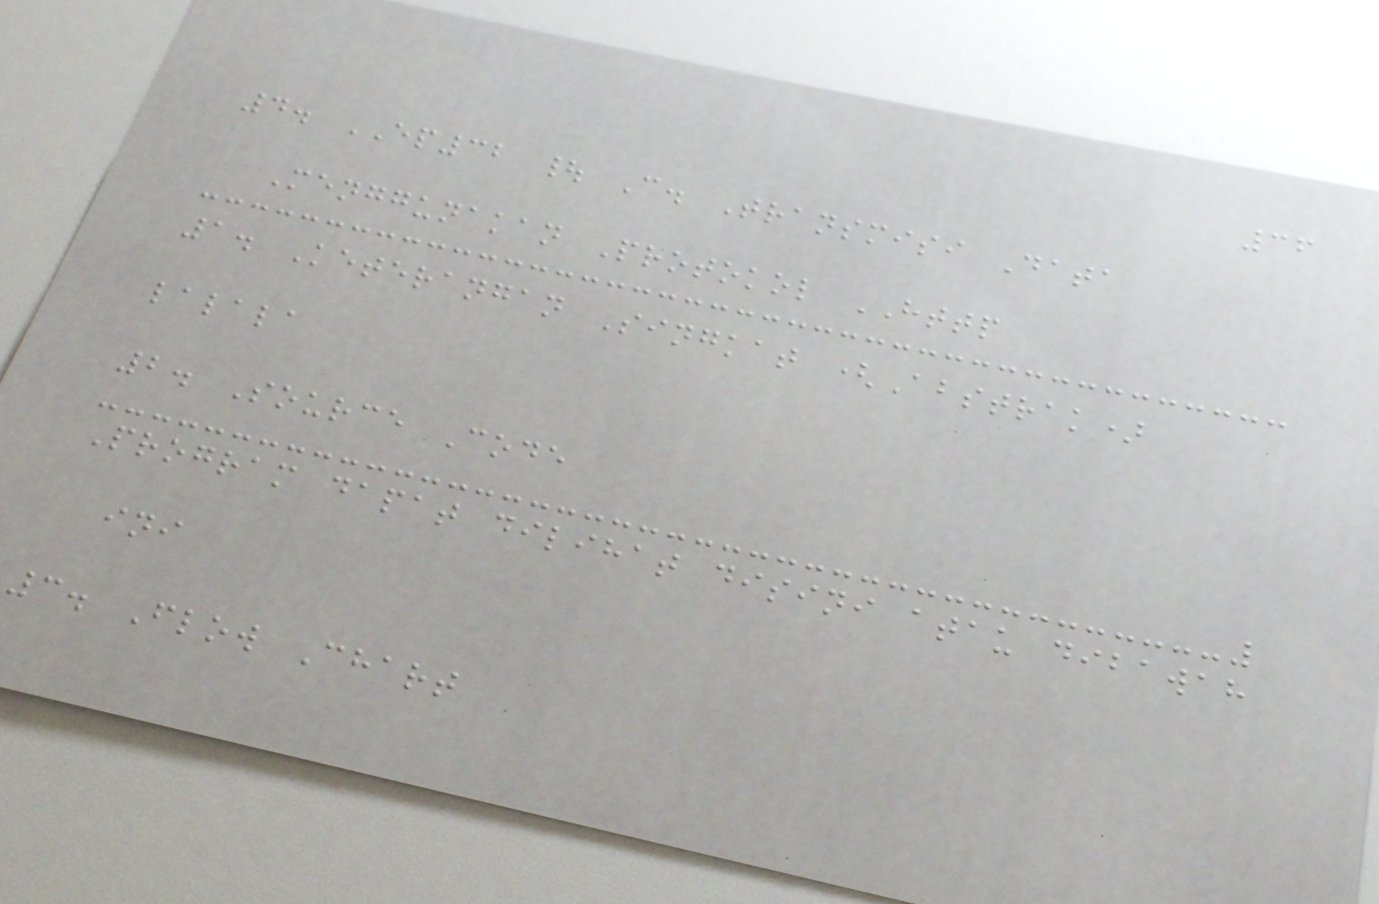36
4. EP32 | C. Transmisi Data
Menggunakan Protokol HTTP
1. Keterangan Singkat (Abstrak)
lalala
2. Source Code
Program dapat dilihat disini atau dibawah
ini
3. Flow Chart
